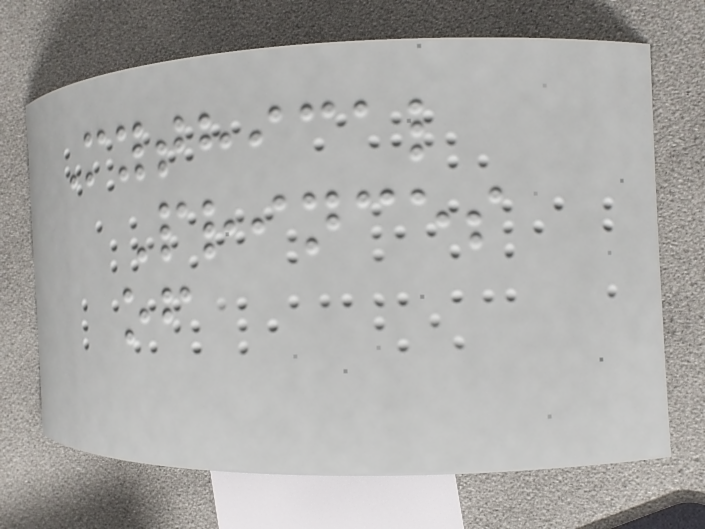Mythical
Princes
of
